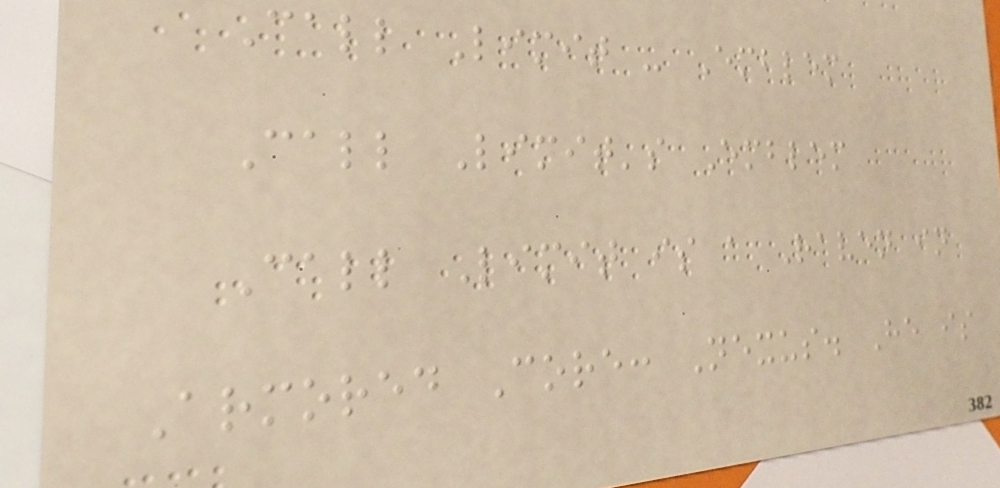Call Limit - Emblem
Call Limit's Emblem
Call Limit is a Raven in
Armored Core: Nexus. He is
